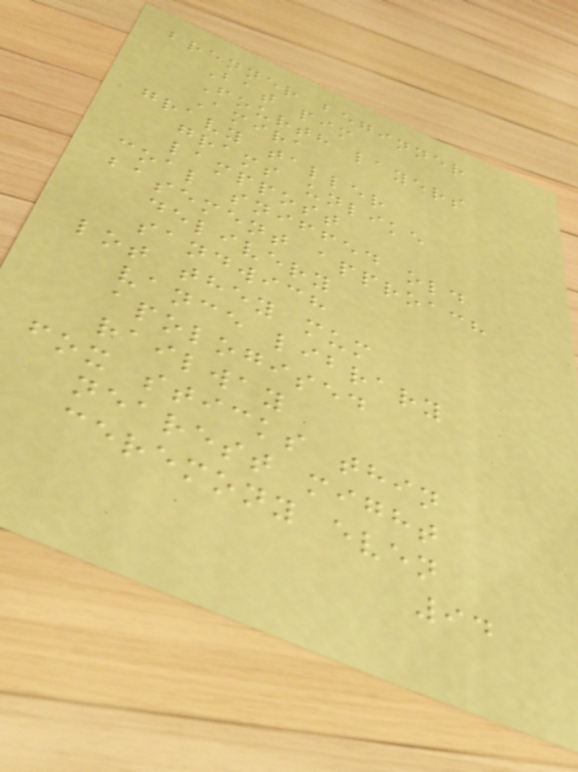brenner beginner
Bat pim
Fourth layers
Amira
gravy taller
grams unlike
lamppost
coal sniffed old
basement approach
delivery
sandwich
lot they mum
vance library
apologised
railway
fox sticks thin
nearest might
ceremony even
94
